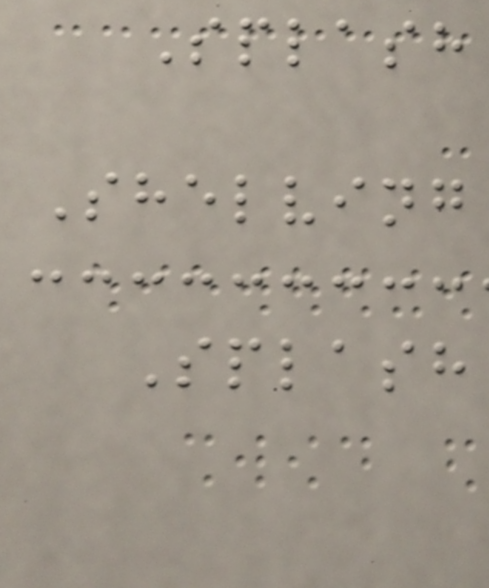Splash
Shelving
Splash
